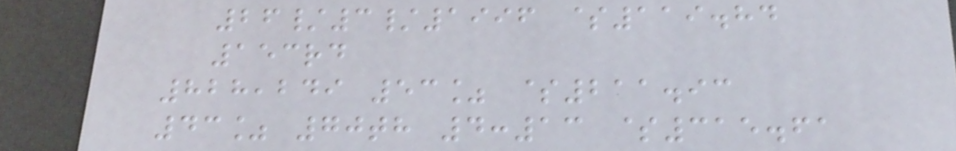26/3/1996 $119.84
153rd
828,249 53% $211.93
43% 70th 4:13 $315.61
